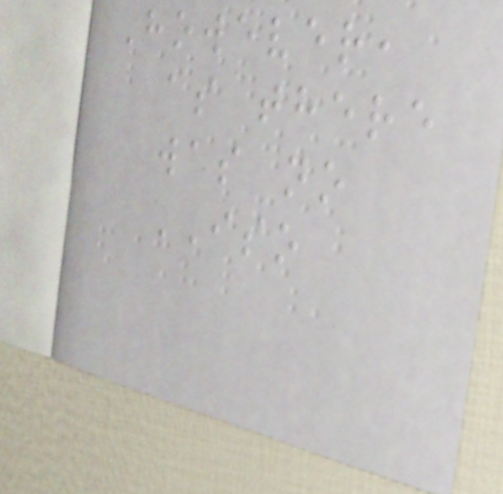However,
as there
was no
ISO
